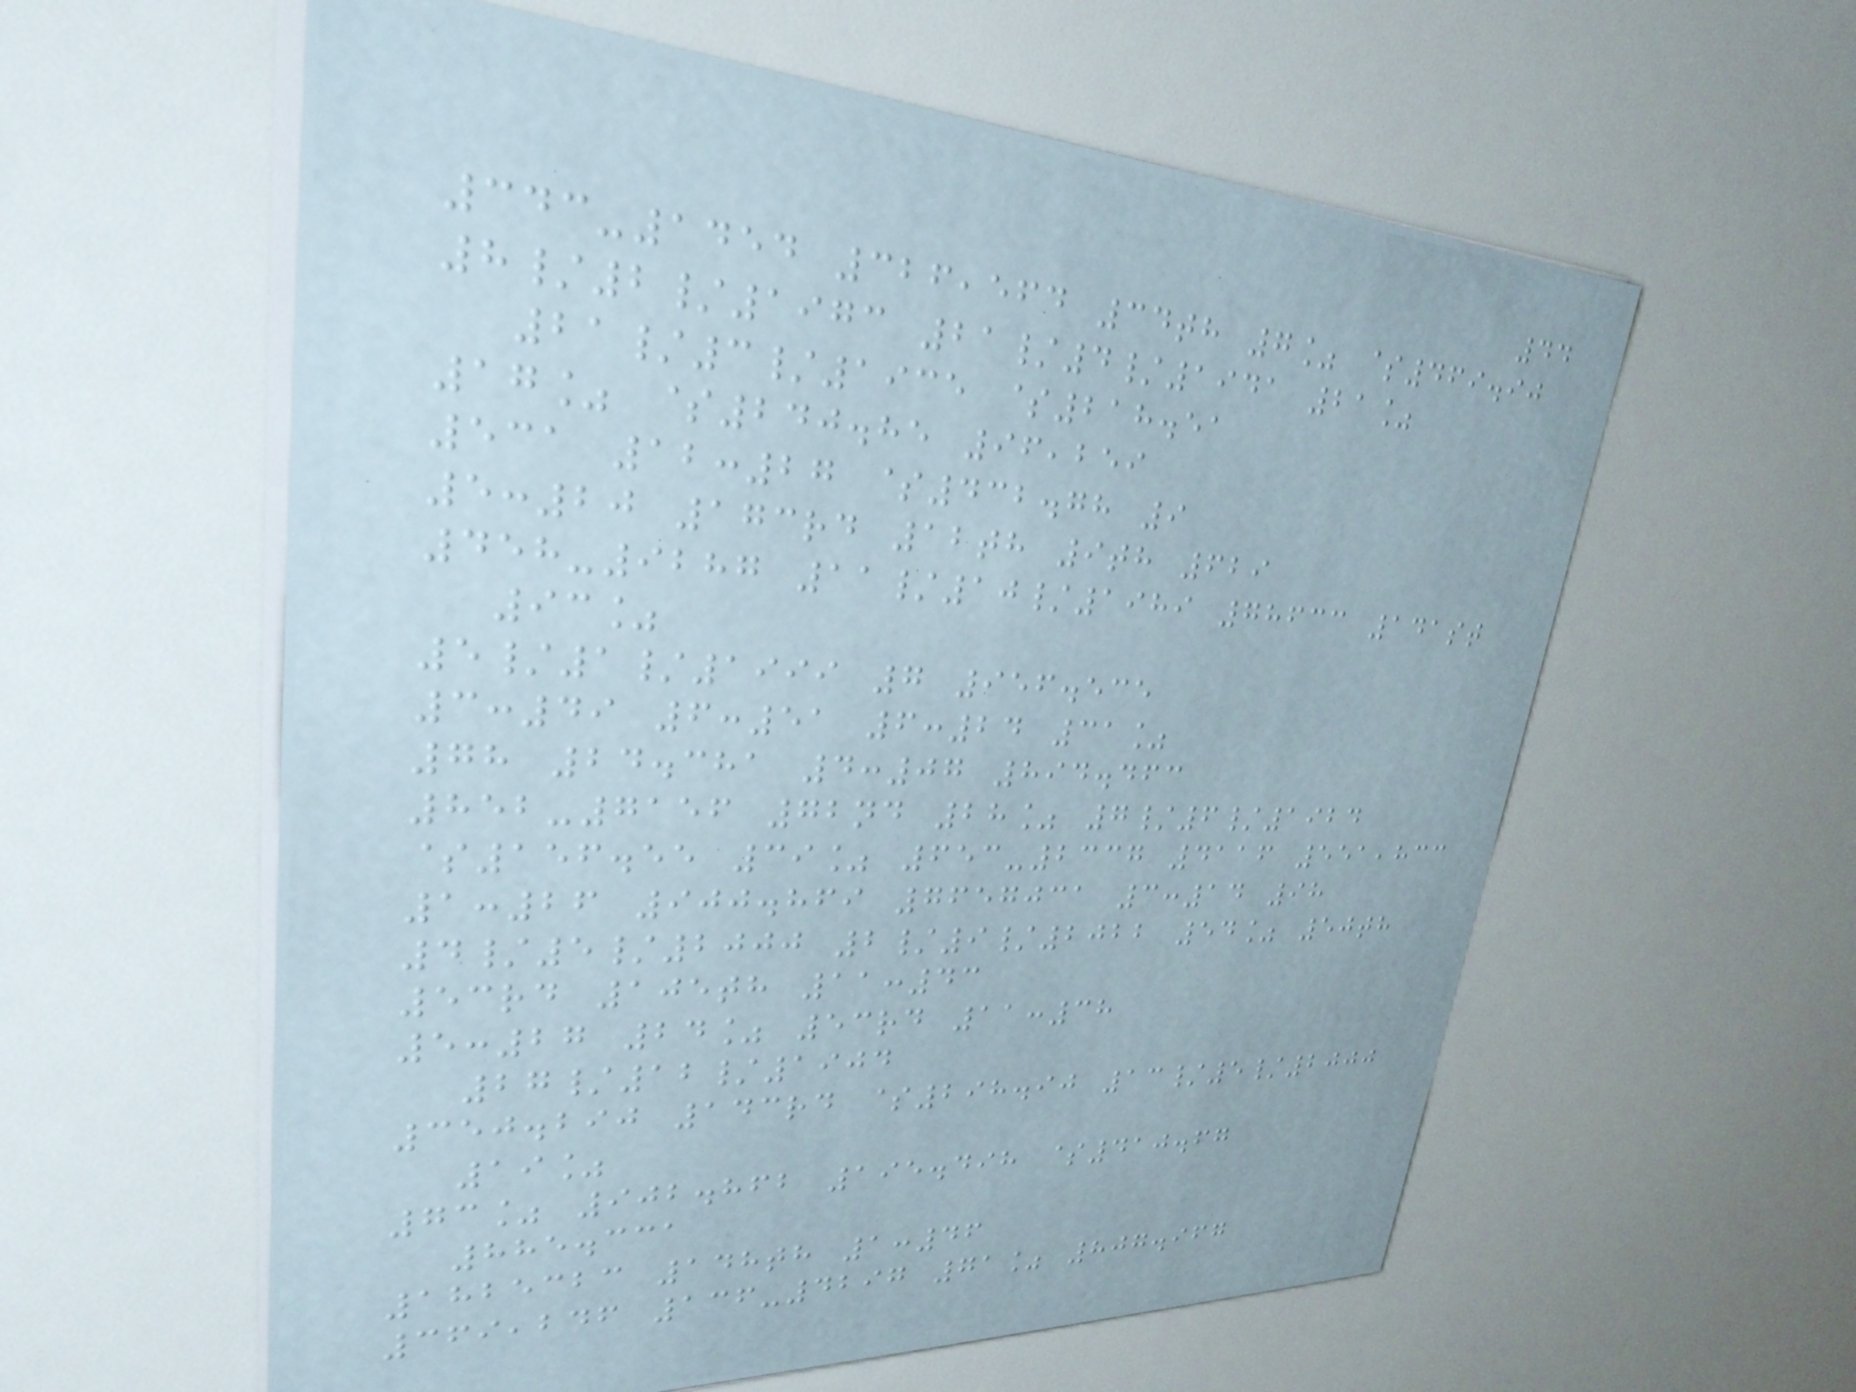44
343-1454 326,564 34th 7% $469.90
8/2/1973 21/4/1941 21%
21/3/1935 $218.51
17% $240.85 96,259
531 12:27 $432.78 9
5:20 173rd 12th 9th 629
458-9287 11/10/1989 78633 141st
93%
5/1/1999 7 956.535
3:49 6:51 6:24 31%
78 24.381 4:07 894.463
852-7156 72nd 28% 7/6/1924
$156.55 39% 653-2337 4116 551,833
1:26 900.869 7657031 3:14 98
4/5/2000 2/9/2022 54% 50th
53rd 105th 11:43
5:27 24% 53rd 11:38
27/12/1904
350.290 143rd $298.90 13/5/2000
19%
73% 902.862 195.498 $410.67
885.331
1825323 148th 1:46
369,246 136-4297 71% 807.967
